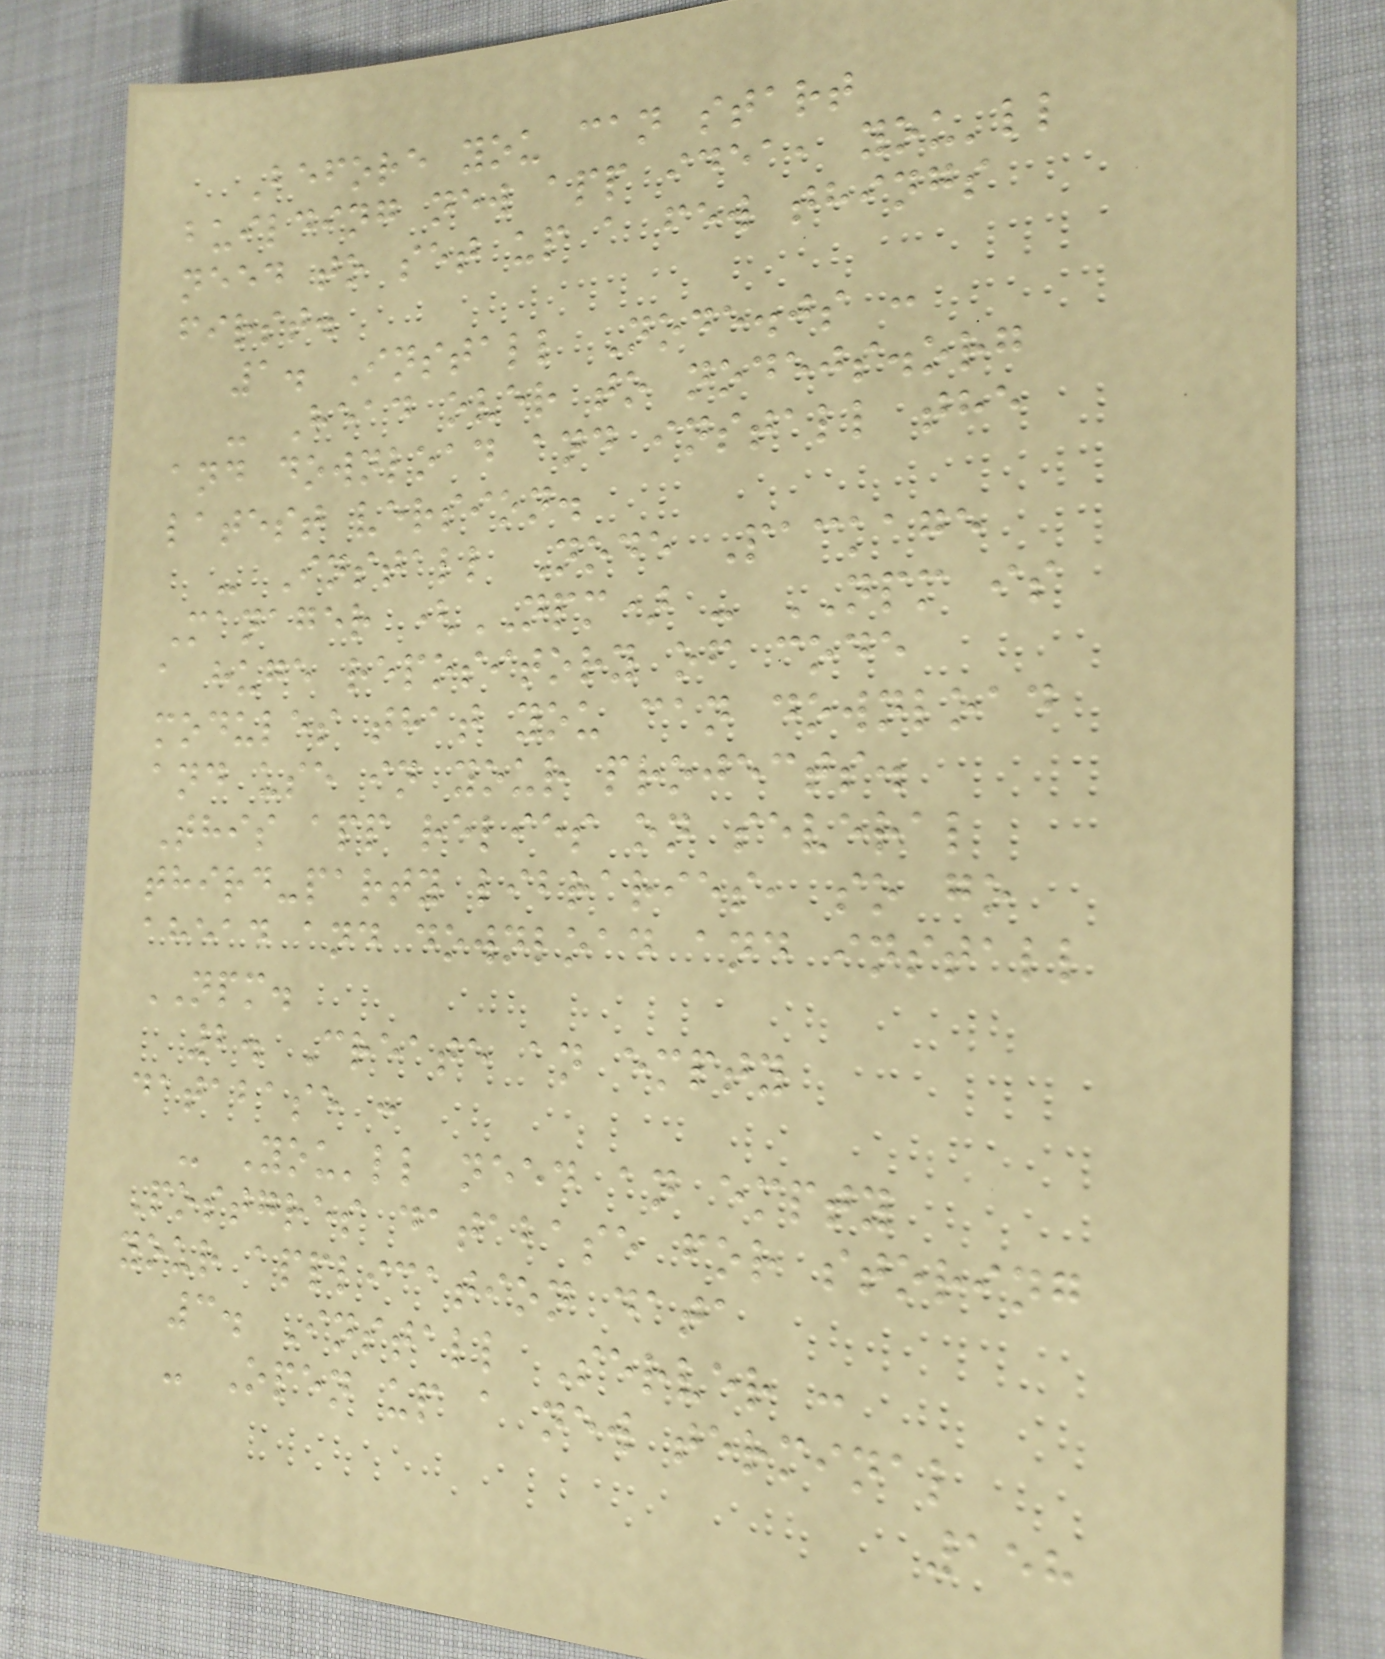Before you can start
building new app idea, you'll
need to set up a few things
first.
1. Install Node.js :
- Head over to nodejs.org
and download and install the
latest version.
- Install Node Package
Manager (NPM) - NPM is
a huge repository of code
modules that you can download
and use in your projects.
This app relies on several
third-party libraries, so go
ahead and download and install
NPM.
2. Create an empty
database :
- You'll need an empty
Postgres database for storing
your application data
3. Install Server :
- Open up a new terminal
158
